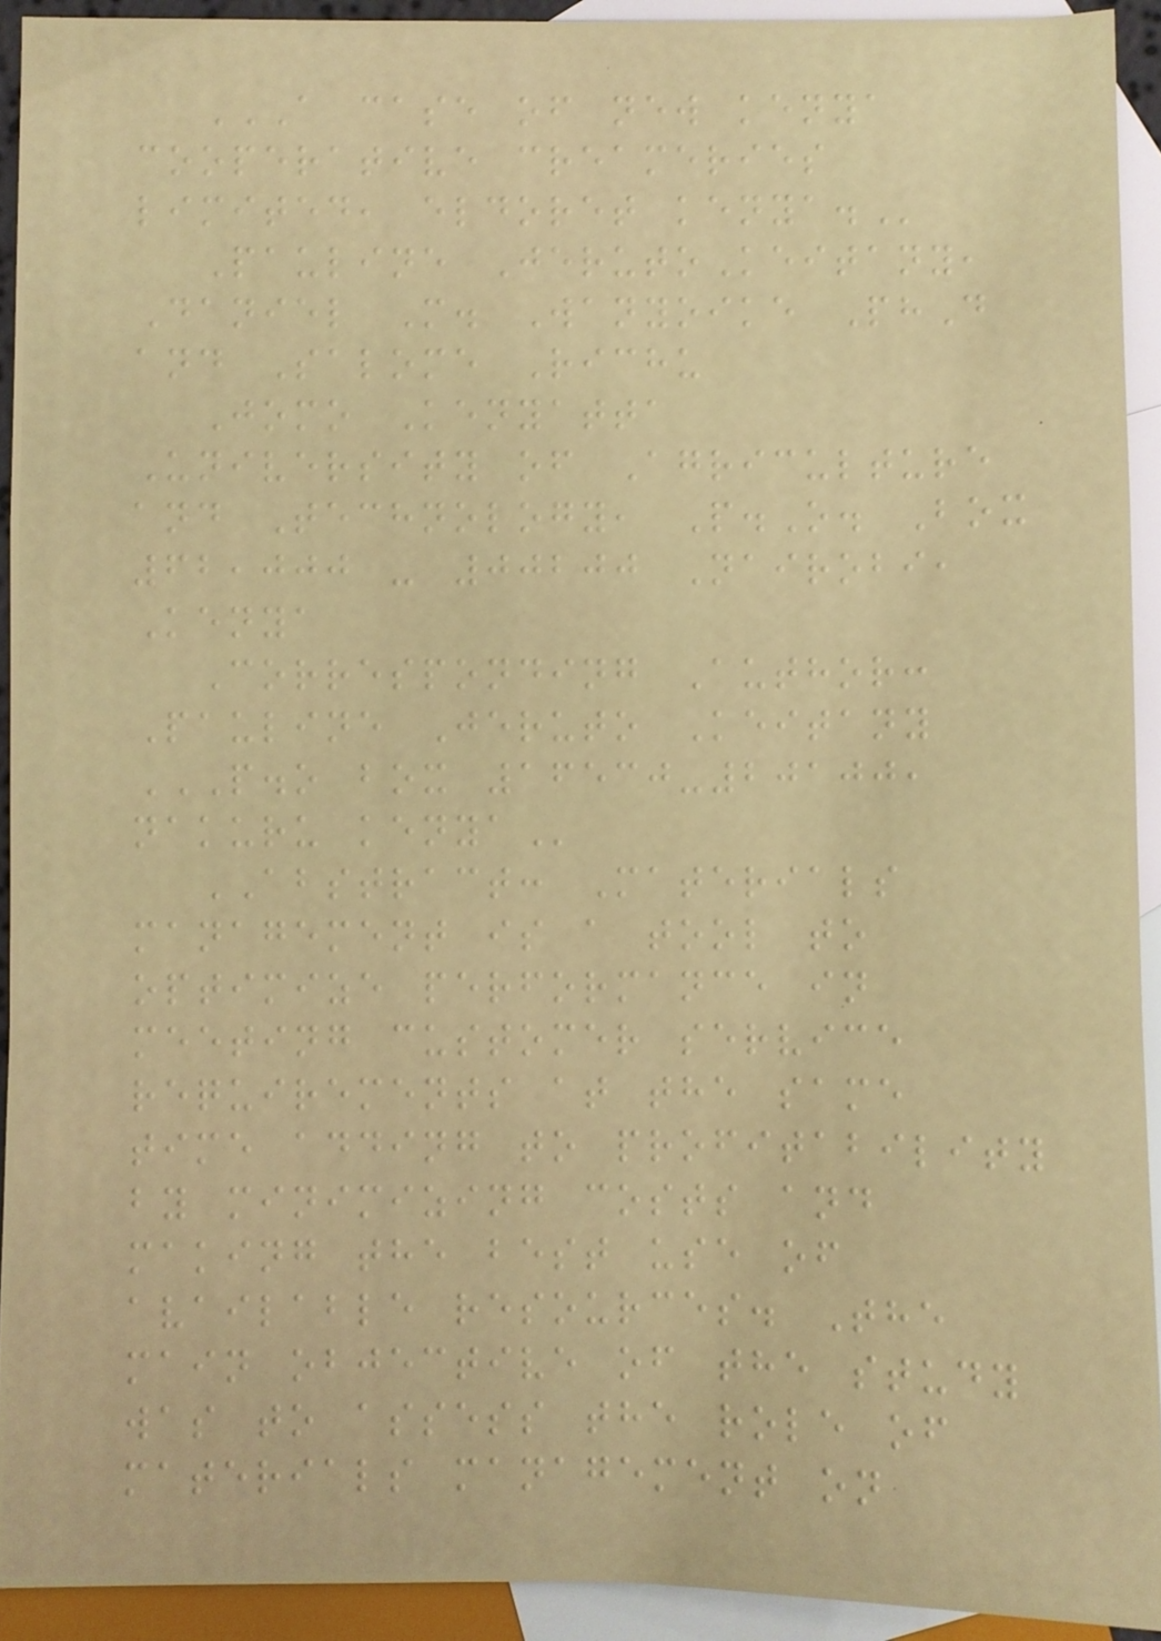A CASE OF NEW KENYA
COOPERATIVE CREAMERIES
LIMITED, ELDORET KENYA.
Pauline JerutoKeitany,
Daniel M. Wanyoike PhD
and Salome Richu
Jomo Kenyatta
University of Agriculture
and Technology, P.O. Box
62,000 - 00200 Nairobi,
Kenya
Corresponding Author:
Pauline Jeruto Keitany
P.O BOX 16530-20100,
NAKURU KENYA
ABSTRACT: Materials
management is a tool to
optimize performance in
meeting customer service
requirements at the same
time adding to profitability
by minimizing costs and
making the best use of
available resources. The
main objective of the study
was to assess the role of
materials management on
